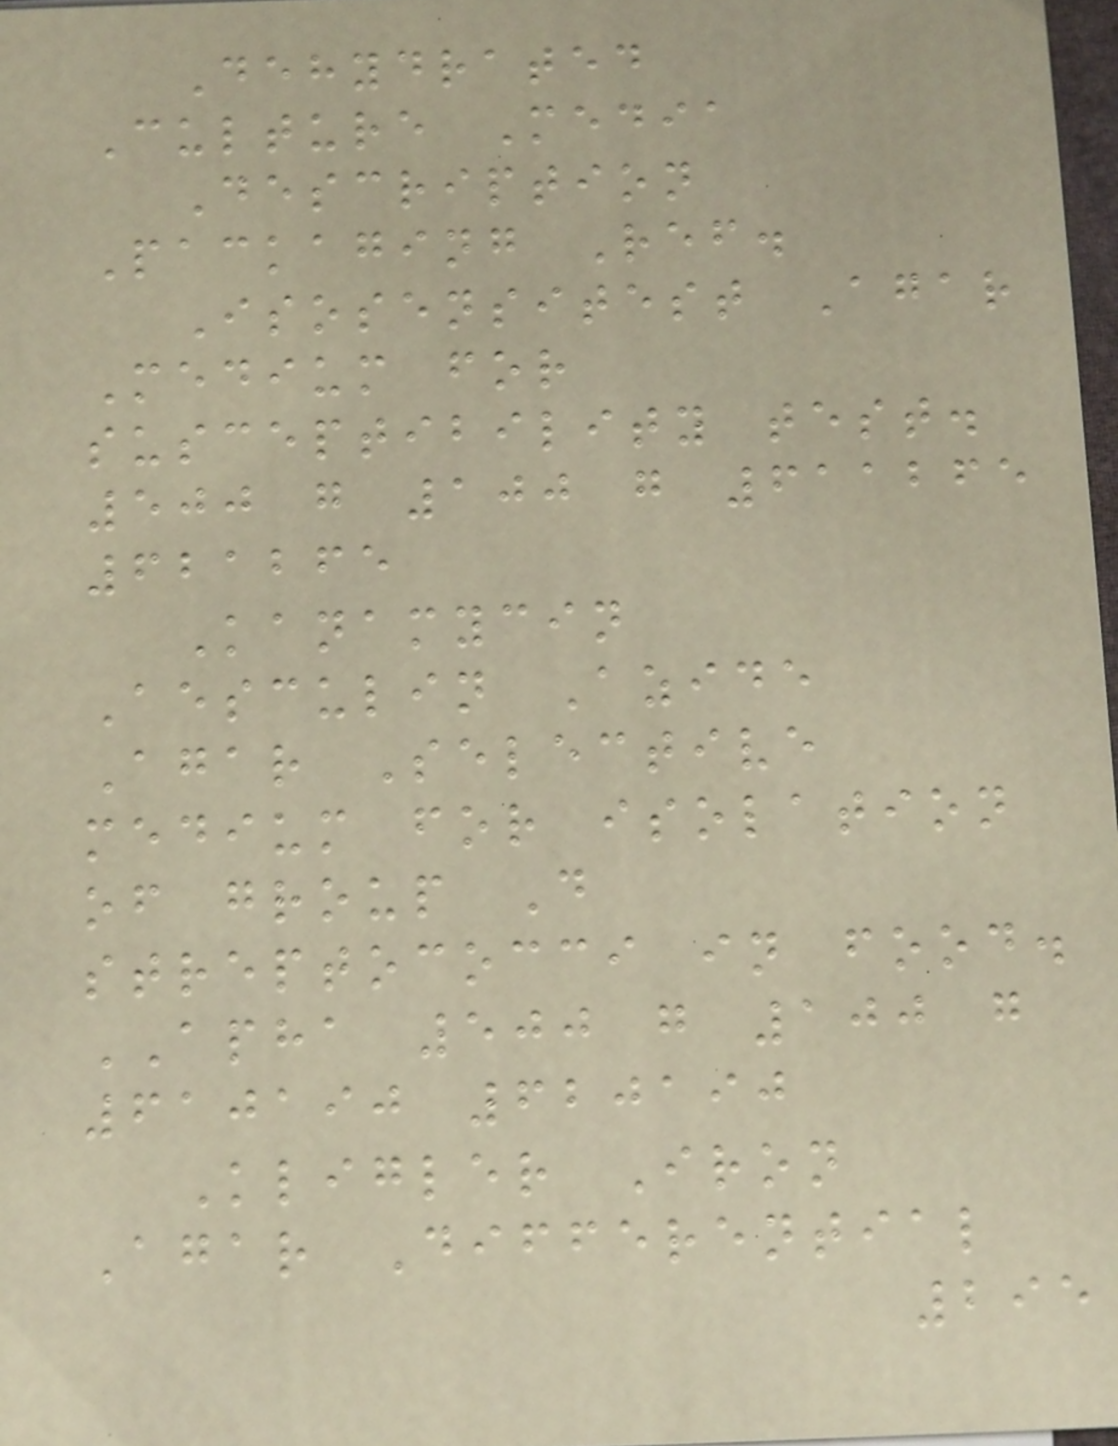Dehydrated
Culture Media
Description
Packaging Ref.
Isosensitest Agar
Medium for
susceptibility test.
500 g 100 g 611265
621265
Kanamycin
Aesculin Azide
Agar Selective
medium for isolation
of group D
streptococci in food.
APHA 500 g 100 g
610190 620190
Kligler Iron
Agar Differential
295
